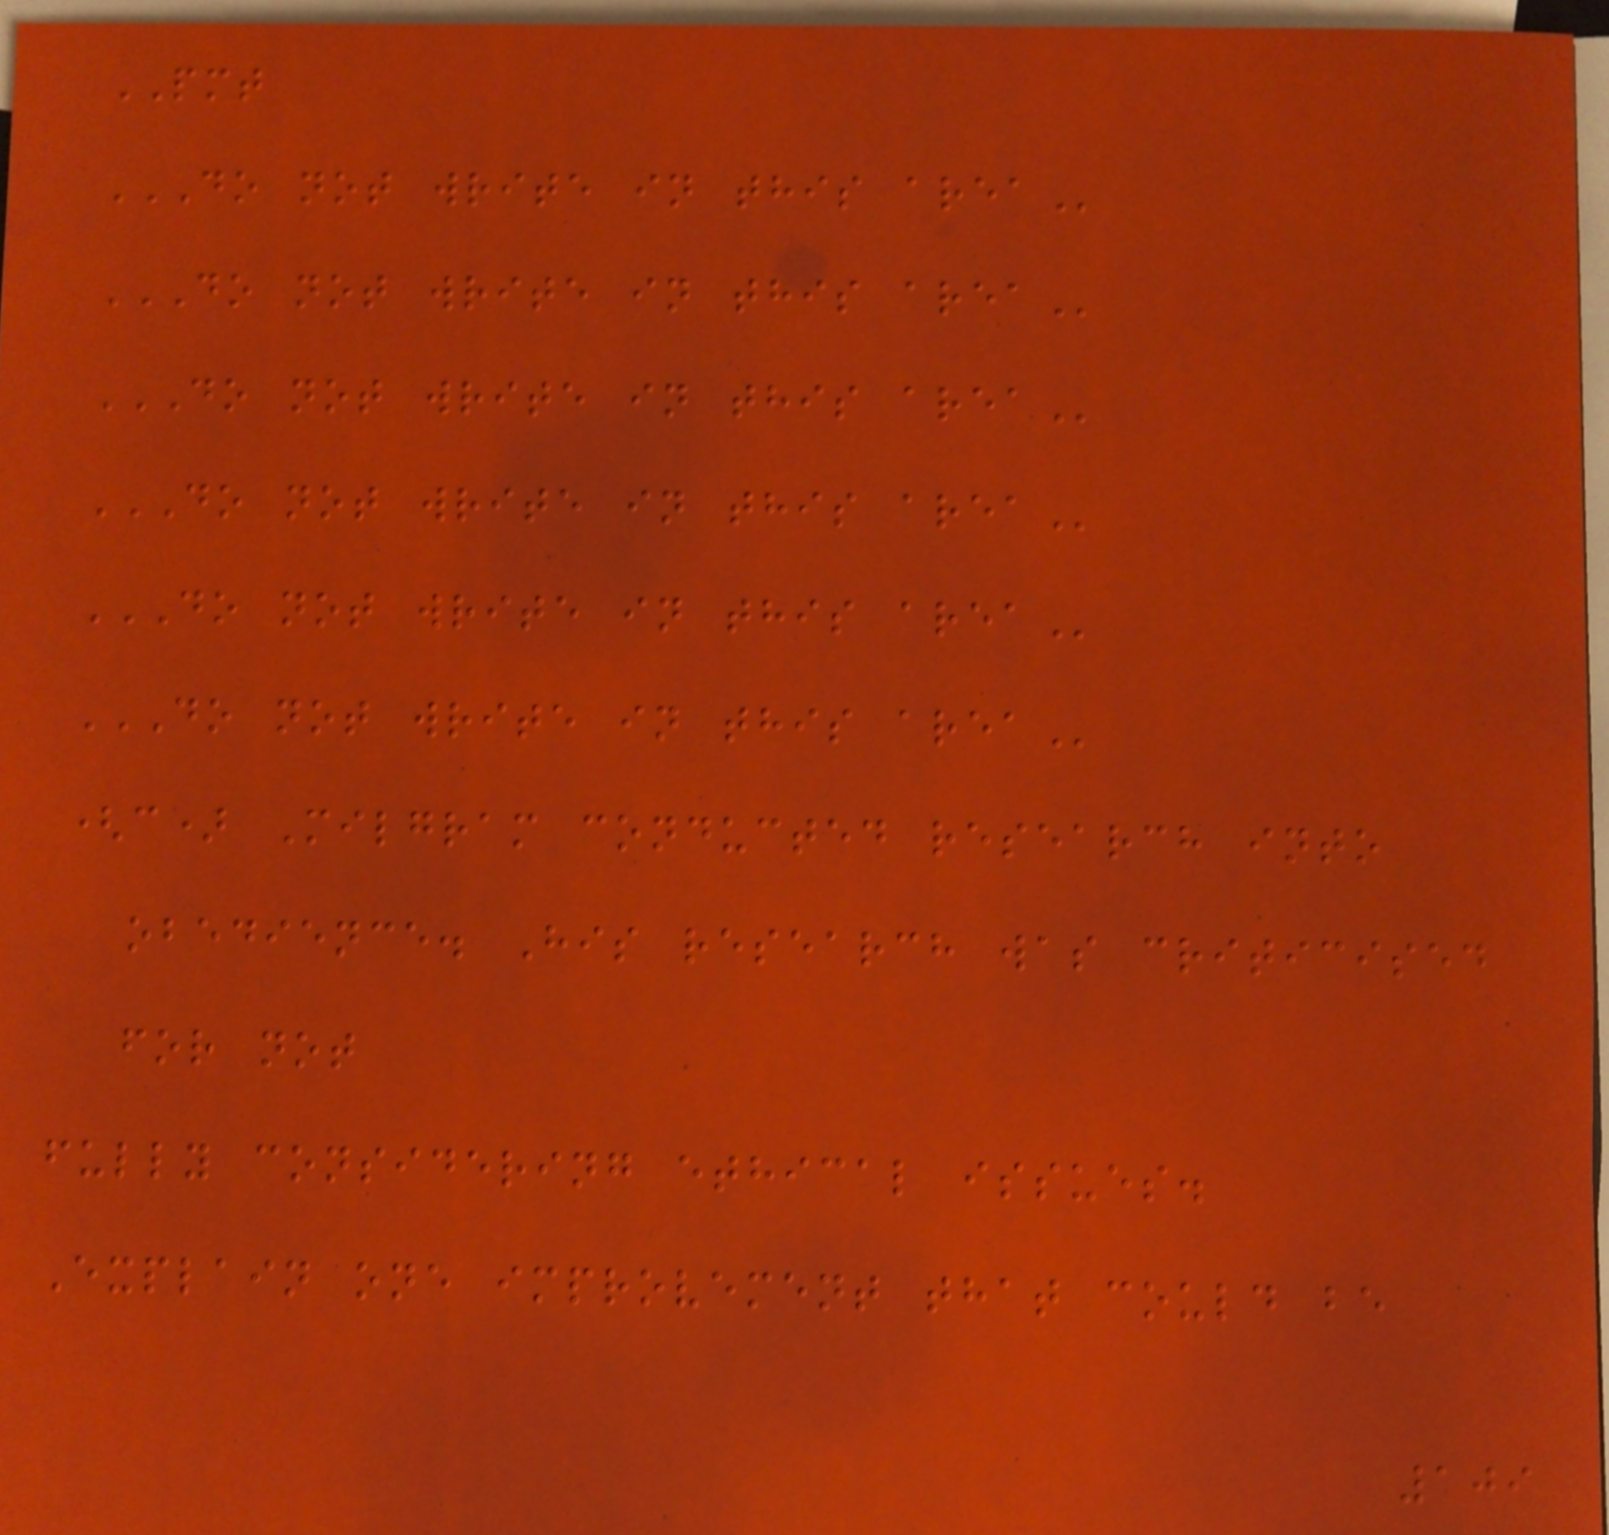PMT
DO NOT WRITE IN THIS AREA
DO NOT WRITE IN THIS AREA
DO NOT WRITE IN THIS AREA
DO NOT WRITE IN THIS AREA
DO NOT WRITE IN THIS AREA
DO NOT WRITE IN THIS AREA
(c) Milgram conducted research into
obedience. His research was criticised
for not
fully considering ethical issues.
Explain one improvement that could be
109
